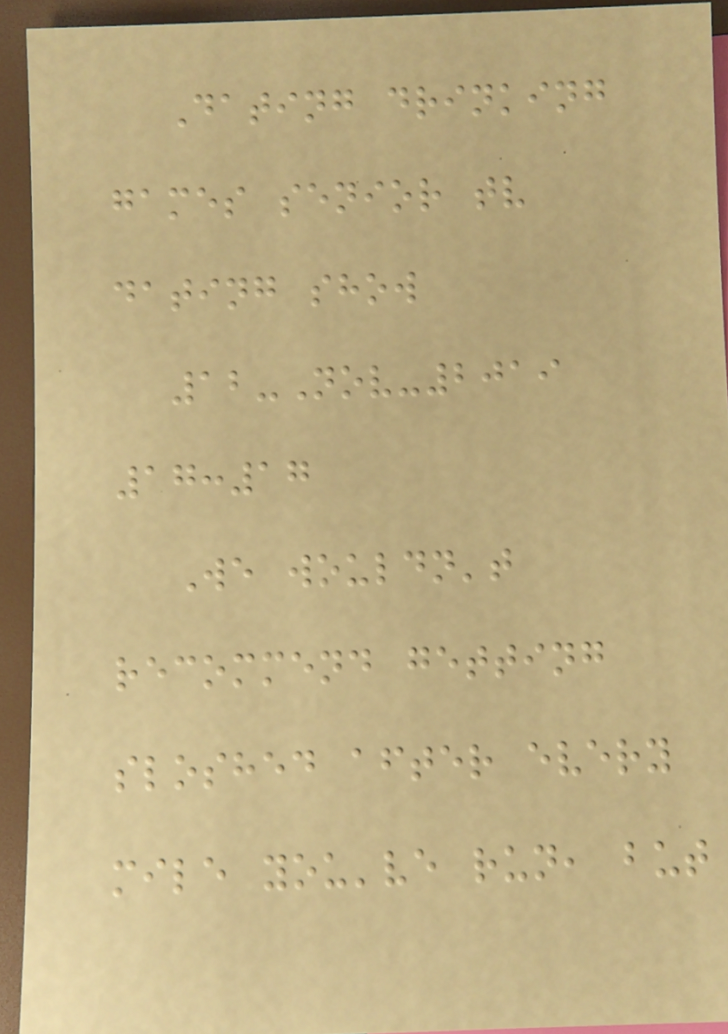Dating drinking
games senior tv
dating show
12-Nov-2019
17:17
We wouldn't
recommend getting
sloshed after every
mile you've run, but
